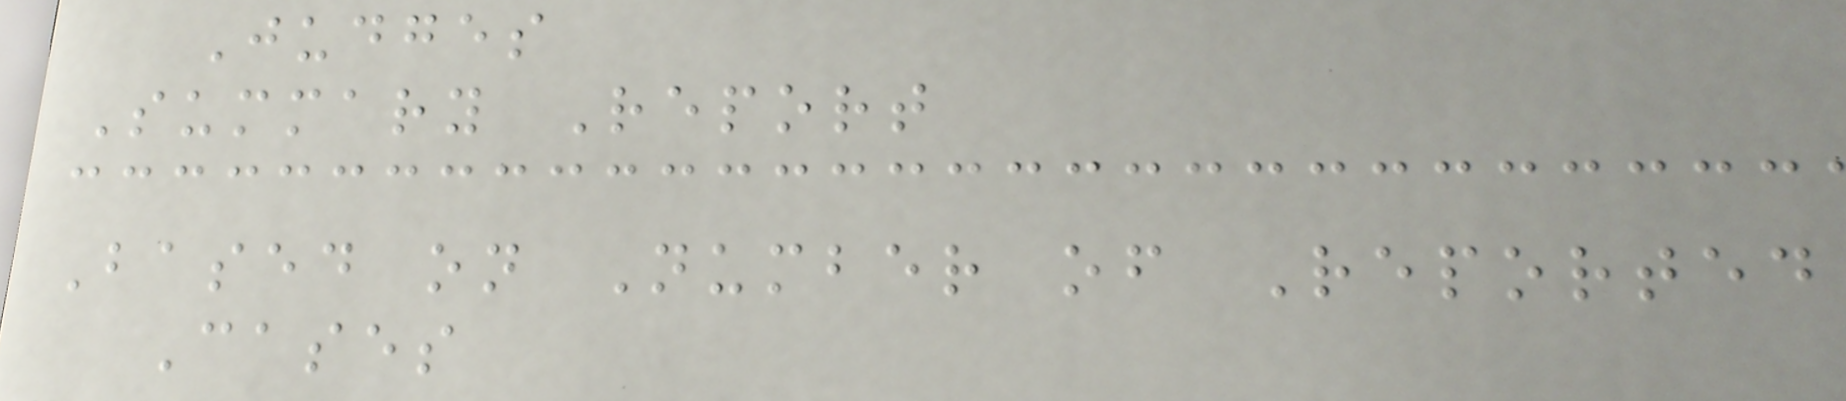Judges
Summary Report
Based on Number of Reported
Cases
